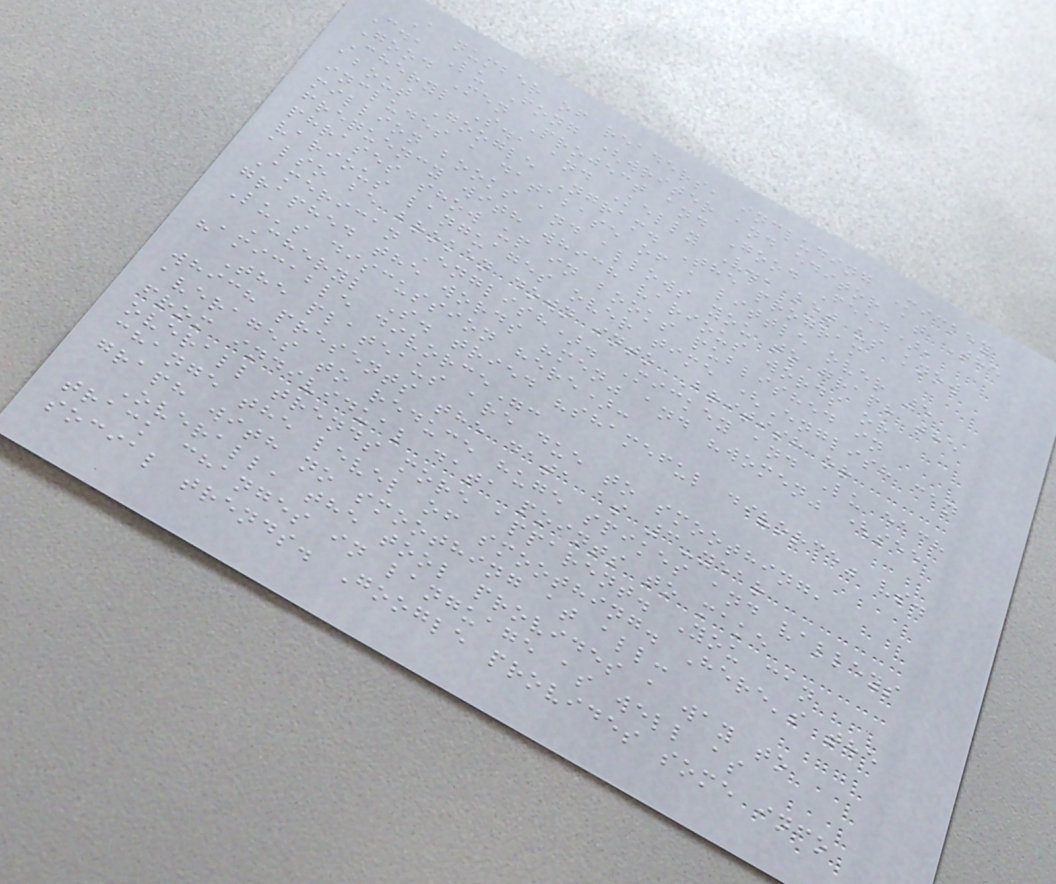A number of readers, including Mickey
C., Lu Fong (writer and editor at The
Good Men Project and Good Feed),
Cheryl S., and Kelly V., let us know
about Google Ngram. The program
includes a database of a little over 5
million books and allows you to graph the
frequency with which various words or
phrases show up in books published in
various languages over time (English can
also be broken down into British or
American English). Mickey and Lu each
graphed the words "men" and "women" (see
Lu's discussion here):
Cheryl S. tried "shameful divorce" vs.
"amicable divorce":
The plateaus are due to smoothing,
which presents the data as 3-year
averages to reduce huge spikes and valleys
from individual data points to make
overall trends more apparent. You can
change the level of smoothing. Here's the
graph with no smoothing at all:
Overall, the tool provides a way to
track changes in language as well as
social trends. Google provides some info
